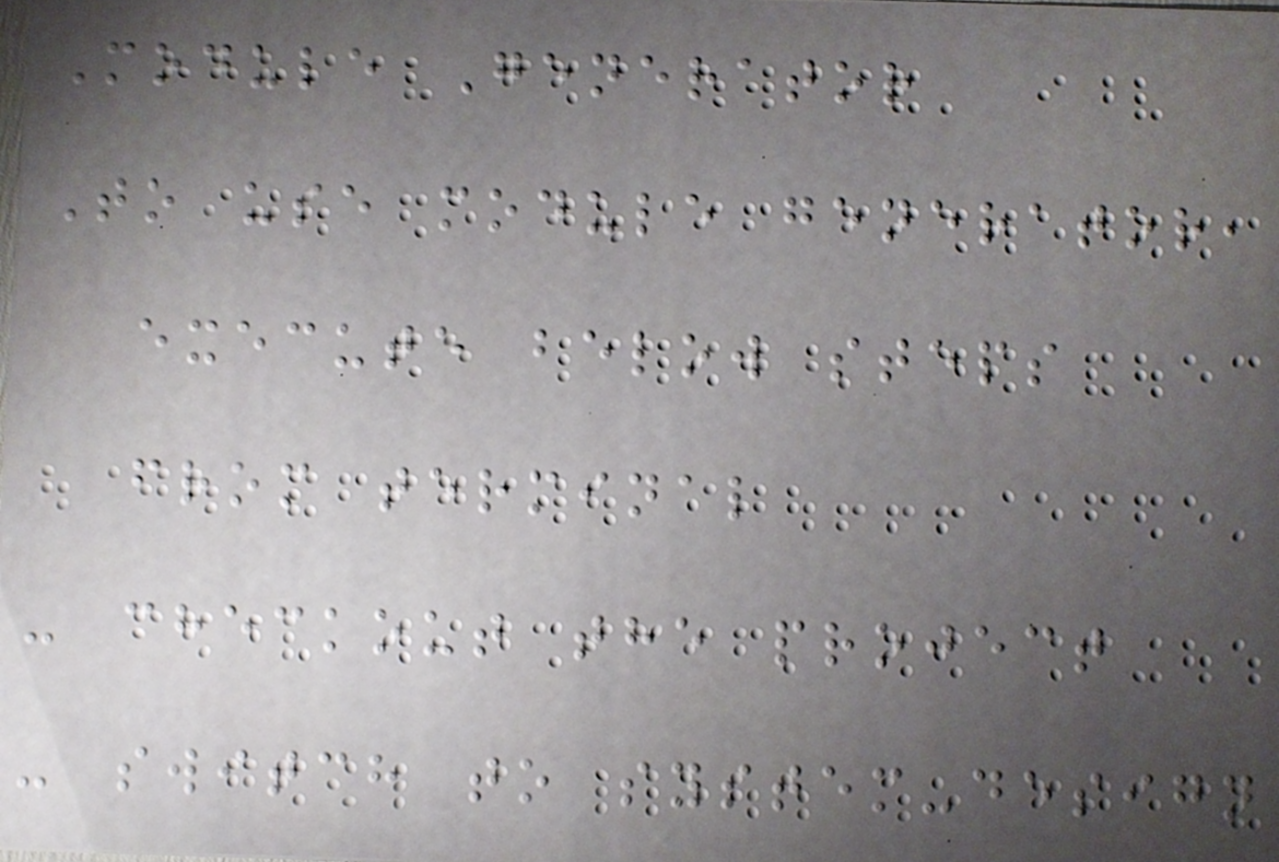Module Generator
To use module generator,
execute below steps
from terminal
- checkout the project
- switch to system-design
